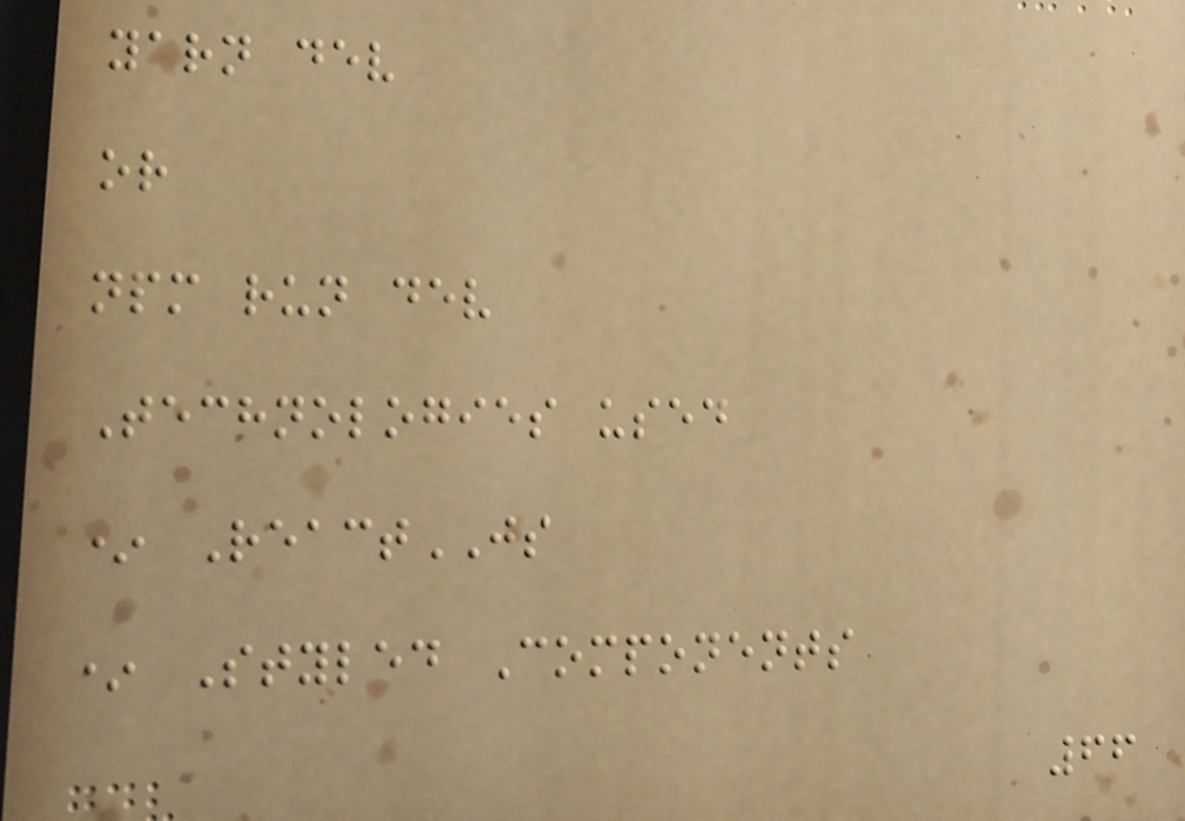yarn dev
or
npm run dev
Technologies used
* ReactJS
* Styled Components
66
